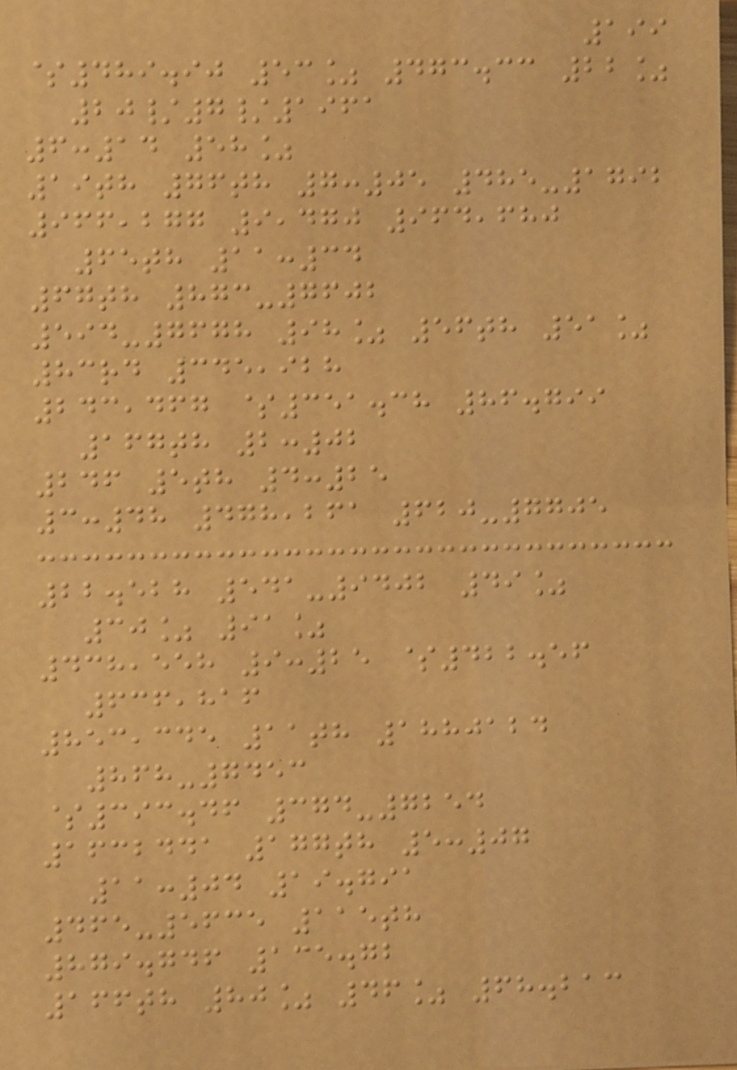199
$489.90 53% 473.33 22%
20/7/1961
6:14 58%
19th 76th 7:05 485-1792
966,277 9,470 964,680
65th 11:34
67th 873-7602
594-7678 98% 56th 51%
83rd 345,928
243,467 $351.38 86.799
167th 2:02
246 5th 4:25
3:48 478,261 620-7705
22.528 541-9402 49%
30% 91%
438,558 9:25 $422.56
636,816
853,345 11th 1880124
868-7453
$393.46 374-7254
1632441 177th 5:07
11:04 19.791
465-5635 115th
879.746 135.72
166th 80% 46% 68.213
